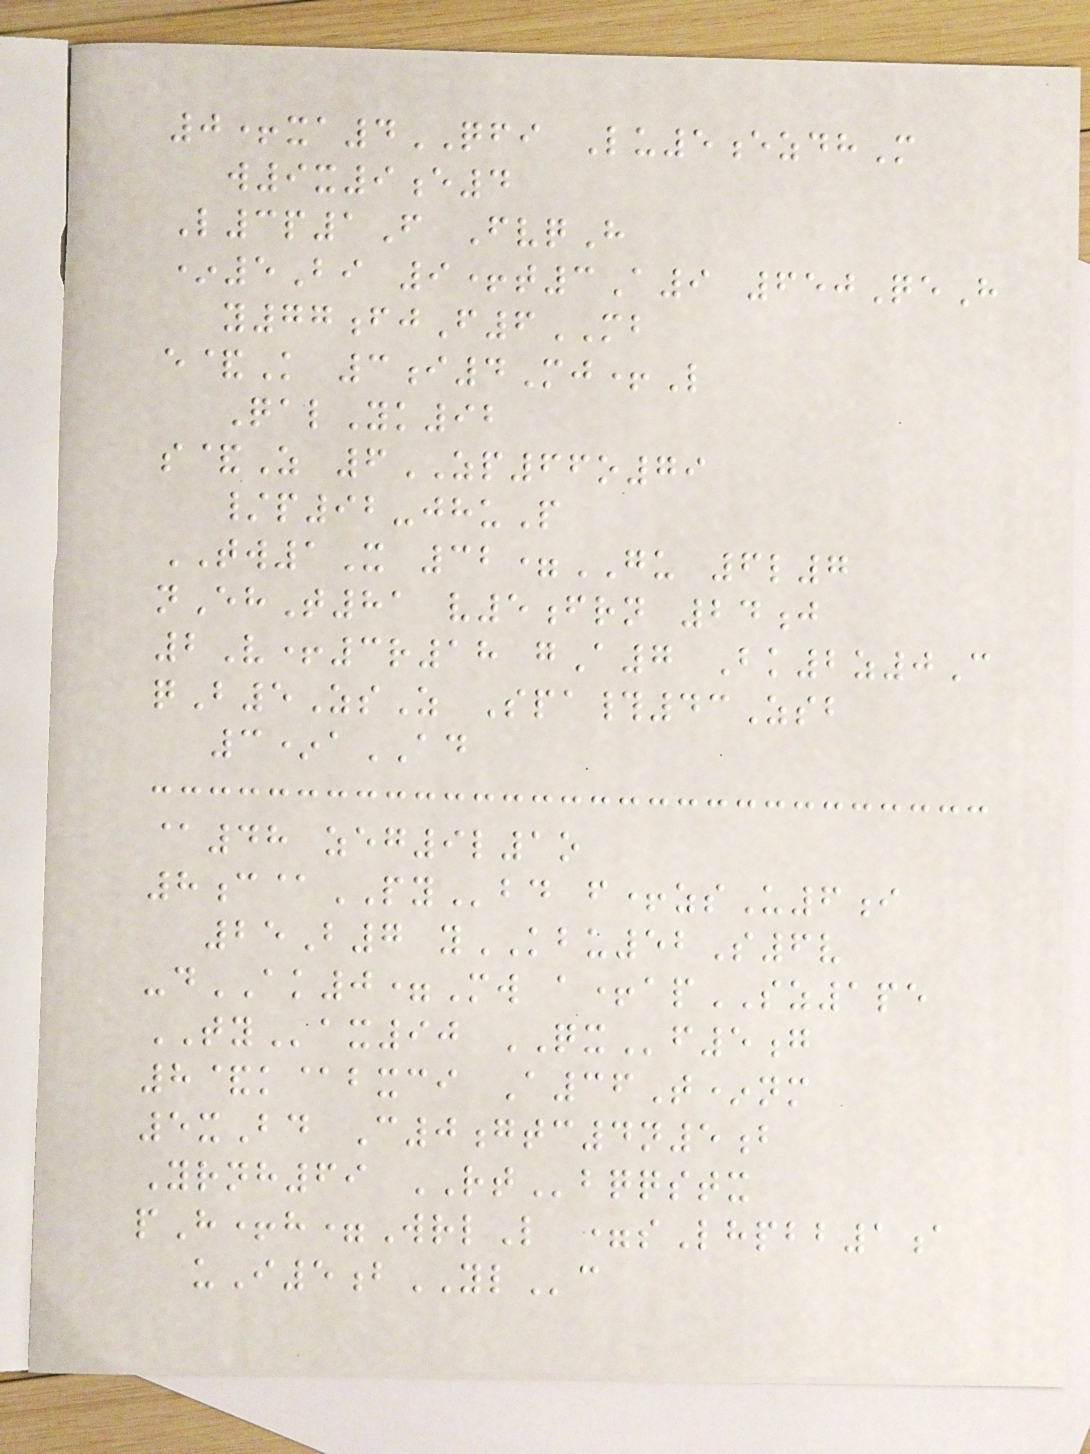0+xa4QFI Lu5ezdhM
w9x9e4
L3p1F FvqH
*5Bi 9+t3A9 650QeH
y77fjF6MB
e&K 3i4Mj+L
QalYk92
s&Z 6ZP66o79
/p92-jhuP
TW1X 32=GU 6l7
nEhT81 v5frn 24j
2V+3r18 gA7 Bk2z0C
qB5ZsZ Spa#43Zsb
3*aAD
@48 zeg9l1o
8c@PYbd f+zsU6i
25B7 yKBU52S6v
-dAK0=Mw a+apSZ1pe
TYax90 QXf5g
8&k@bxci A36T*nm
5xBd C0gtc4n5b
Yrnh69 RTbqqstx
pH+h=WrlL =sLhpbb1a
uI5bYLc
